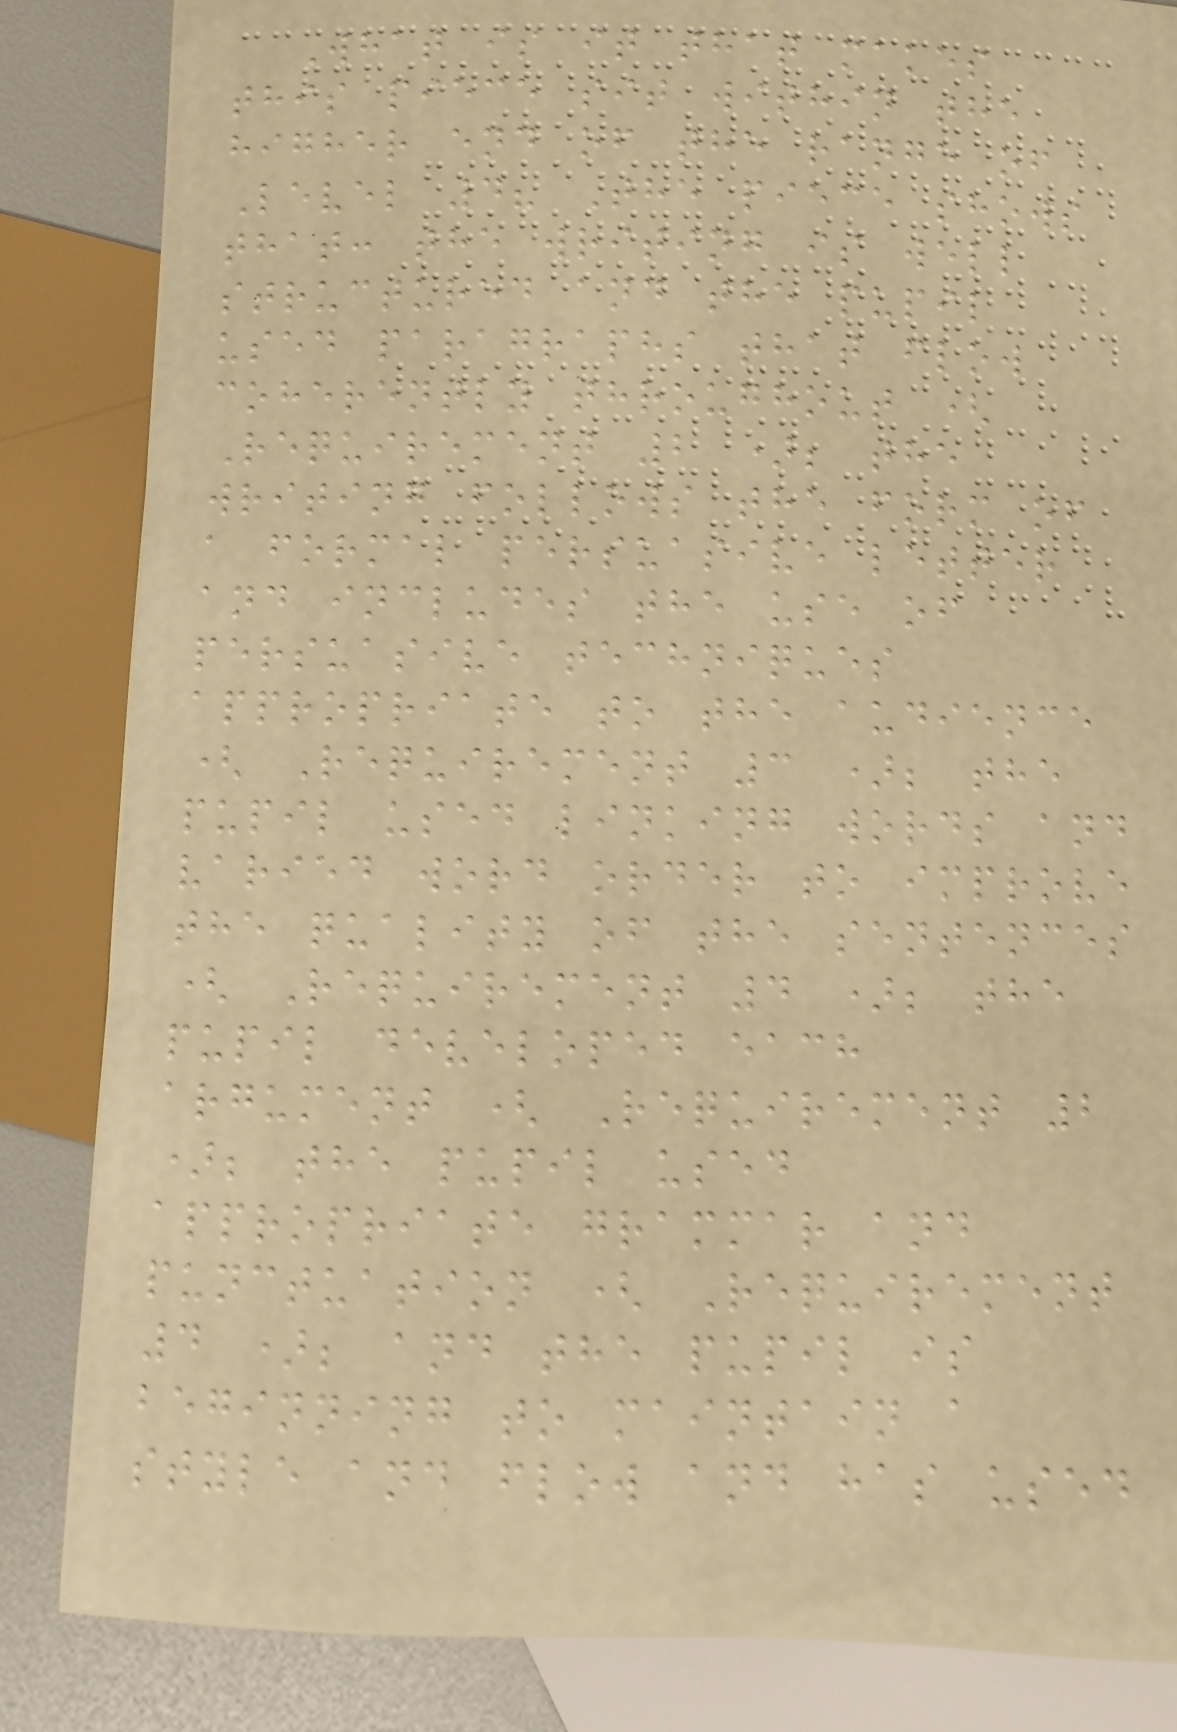What is it that makes
this piece sit within the
higher end of the range of
Level 4? The piece shows
that: the writing is well
structured and the pupil
used paragraphs that flow
coherently throughout (
Requirement 2 ); the
writing follows the form of
a formal persuasive letter
and includes the use of
persuasive techniques
appropriate to the audience
( Requirement 3 ); the
pupil used linking words and
varied word order to improve
the quality of the sentences
( Requirement 4 ); the
pupil developed each
argument ( Requirement 2
); the pupil used
appropriate grammar and
punctuation ( Requirement
4 ); and the pupil is
beginning to maintain a
style and flow and has used
